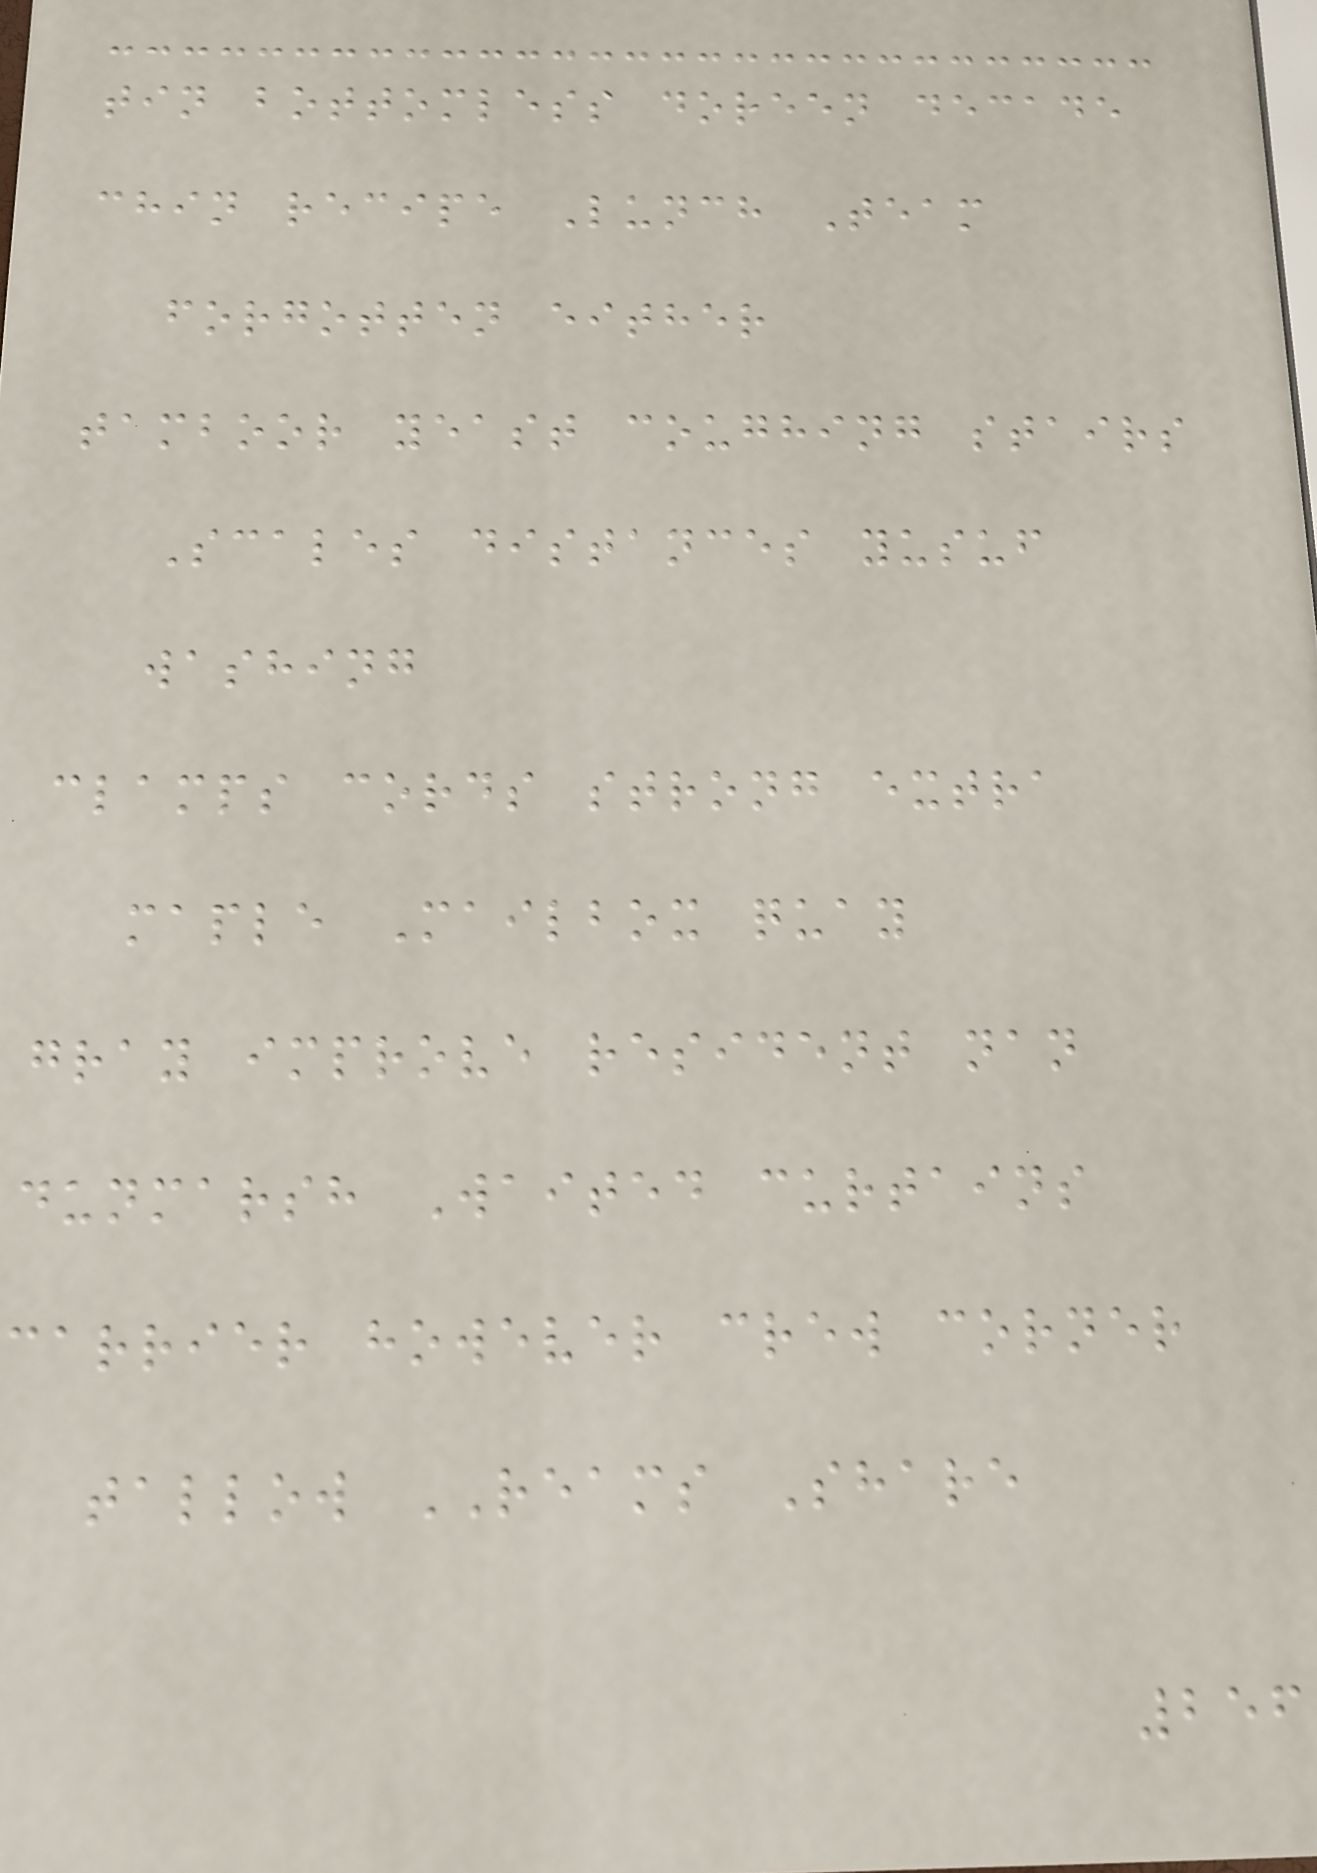tin bottomless doreen decade
chin recipe Lunch Team
forgotten either
tamboor yeast coughing stairs
Scales distances yusuf
washing
clamps cords strong extra
maple Mailbox quay
gray improve resident nan
dunmarsh Waited curtains
carrier however crew corner
tallow REAMS Share
256
